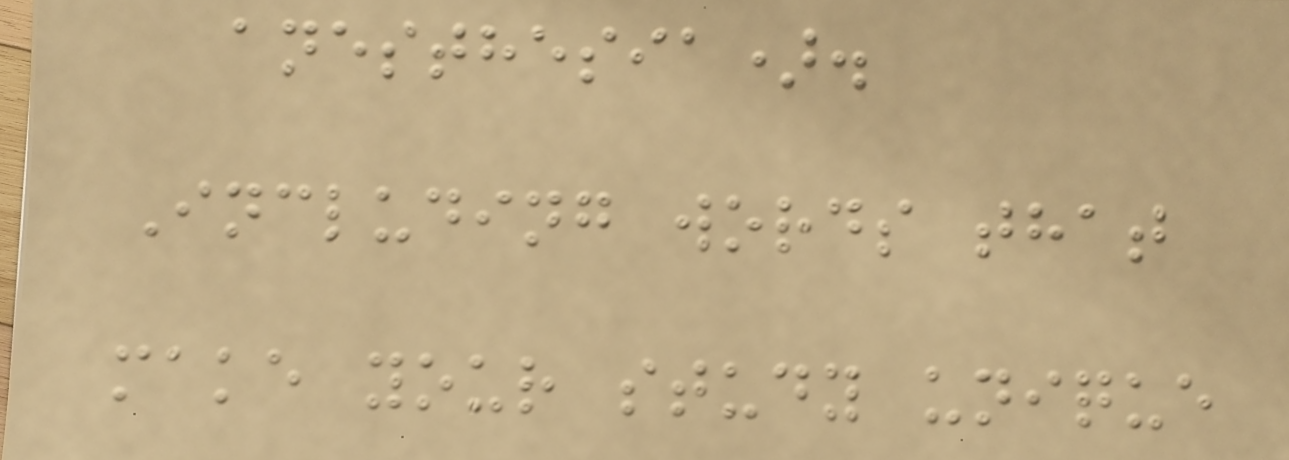anesthesia).
Including words that
make your study unique
